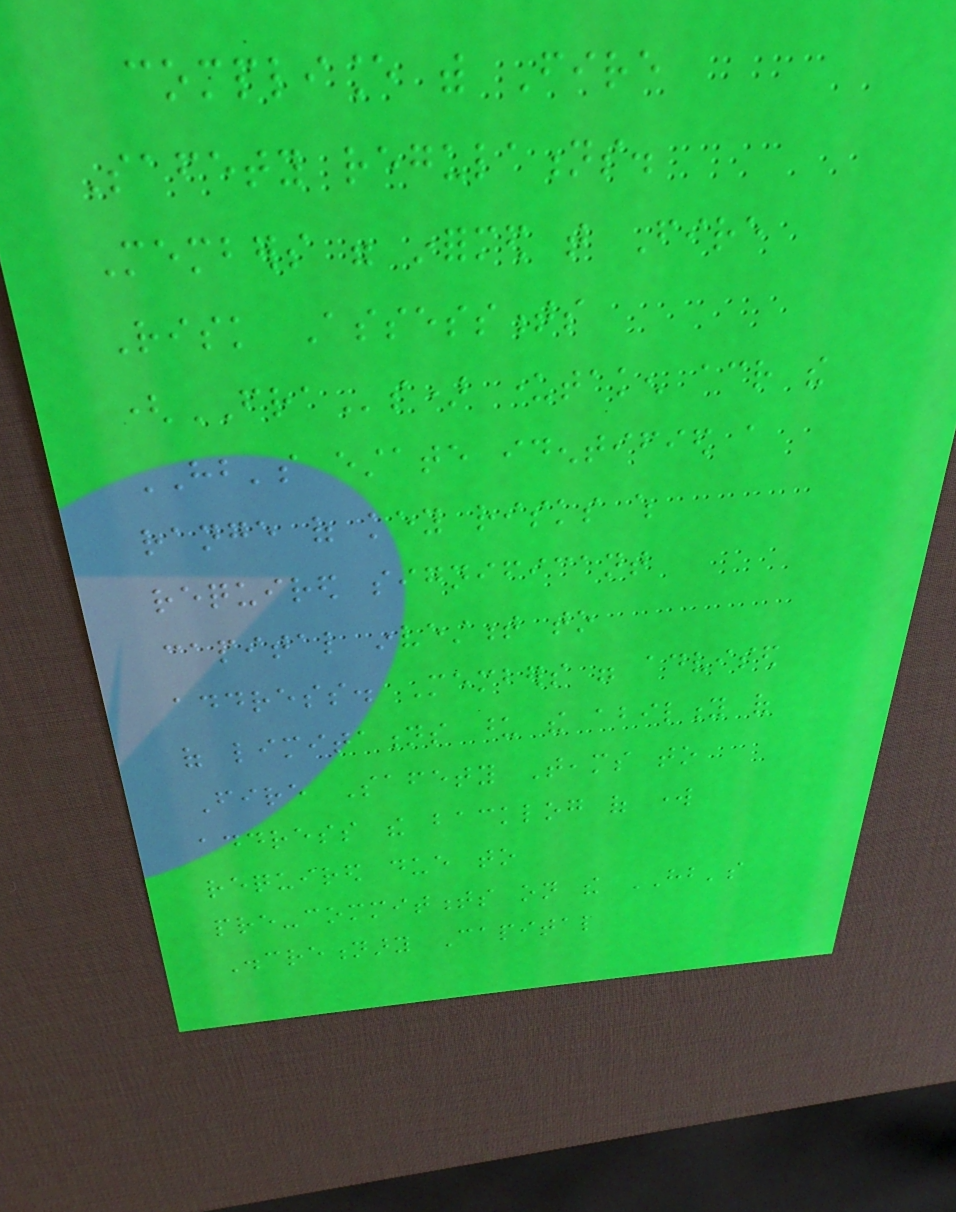compliance with Fire
Safety regulations.
Members were informed that Fire
Risk Assessments
(FRAs) undertaken across the
HB's estate identified a
range of key risks which
required significant
capital investment to
address. Members were advised
of limitations upon the ability of
Fire Safety Teams to
address the backlog of work
required due to
pre-commitments on the HB's
Discretionary Capital
